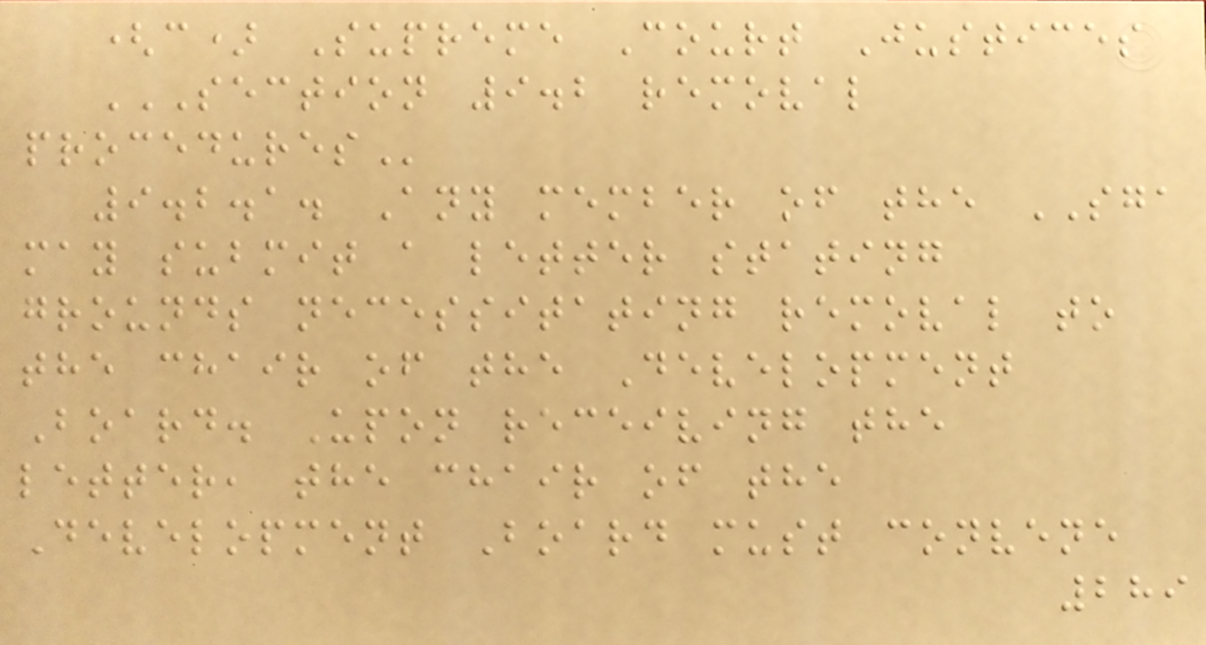(c) Supreme Court Justices
SECTION 9.2 REMOVAL
PROCEDURES
9.2.1. Any member of the SGA
may submit a letter stating
grounds necessitating removal to
the chair of the Development
Board. Upon receiving the
letter, the chair of the
Development Board must convene
289
